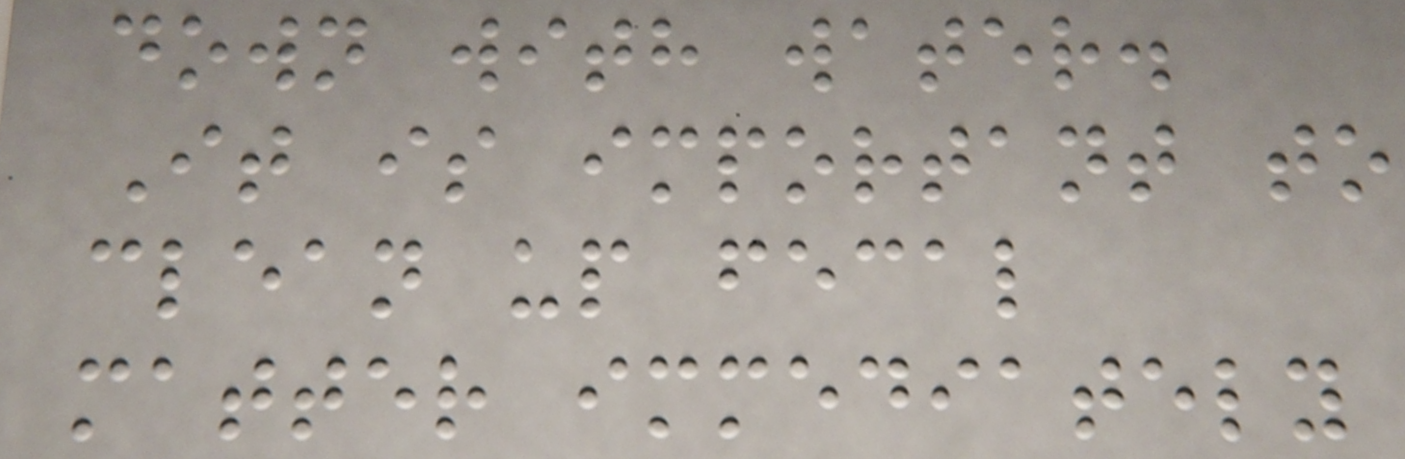down with water.
It is important to
clean up fecal
matter immediately
